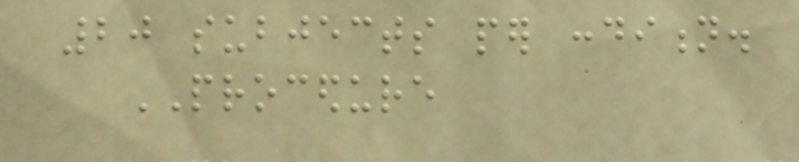20 subjects per condition.
PROCEDURE
